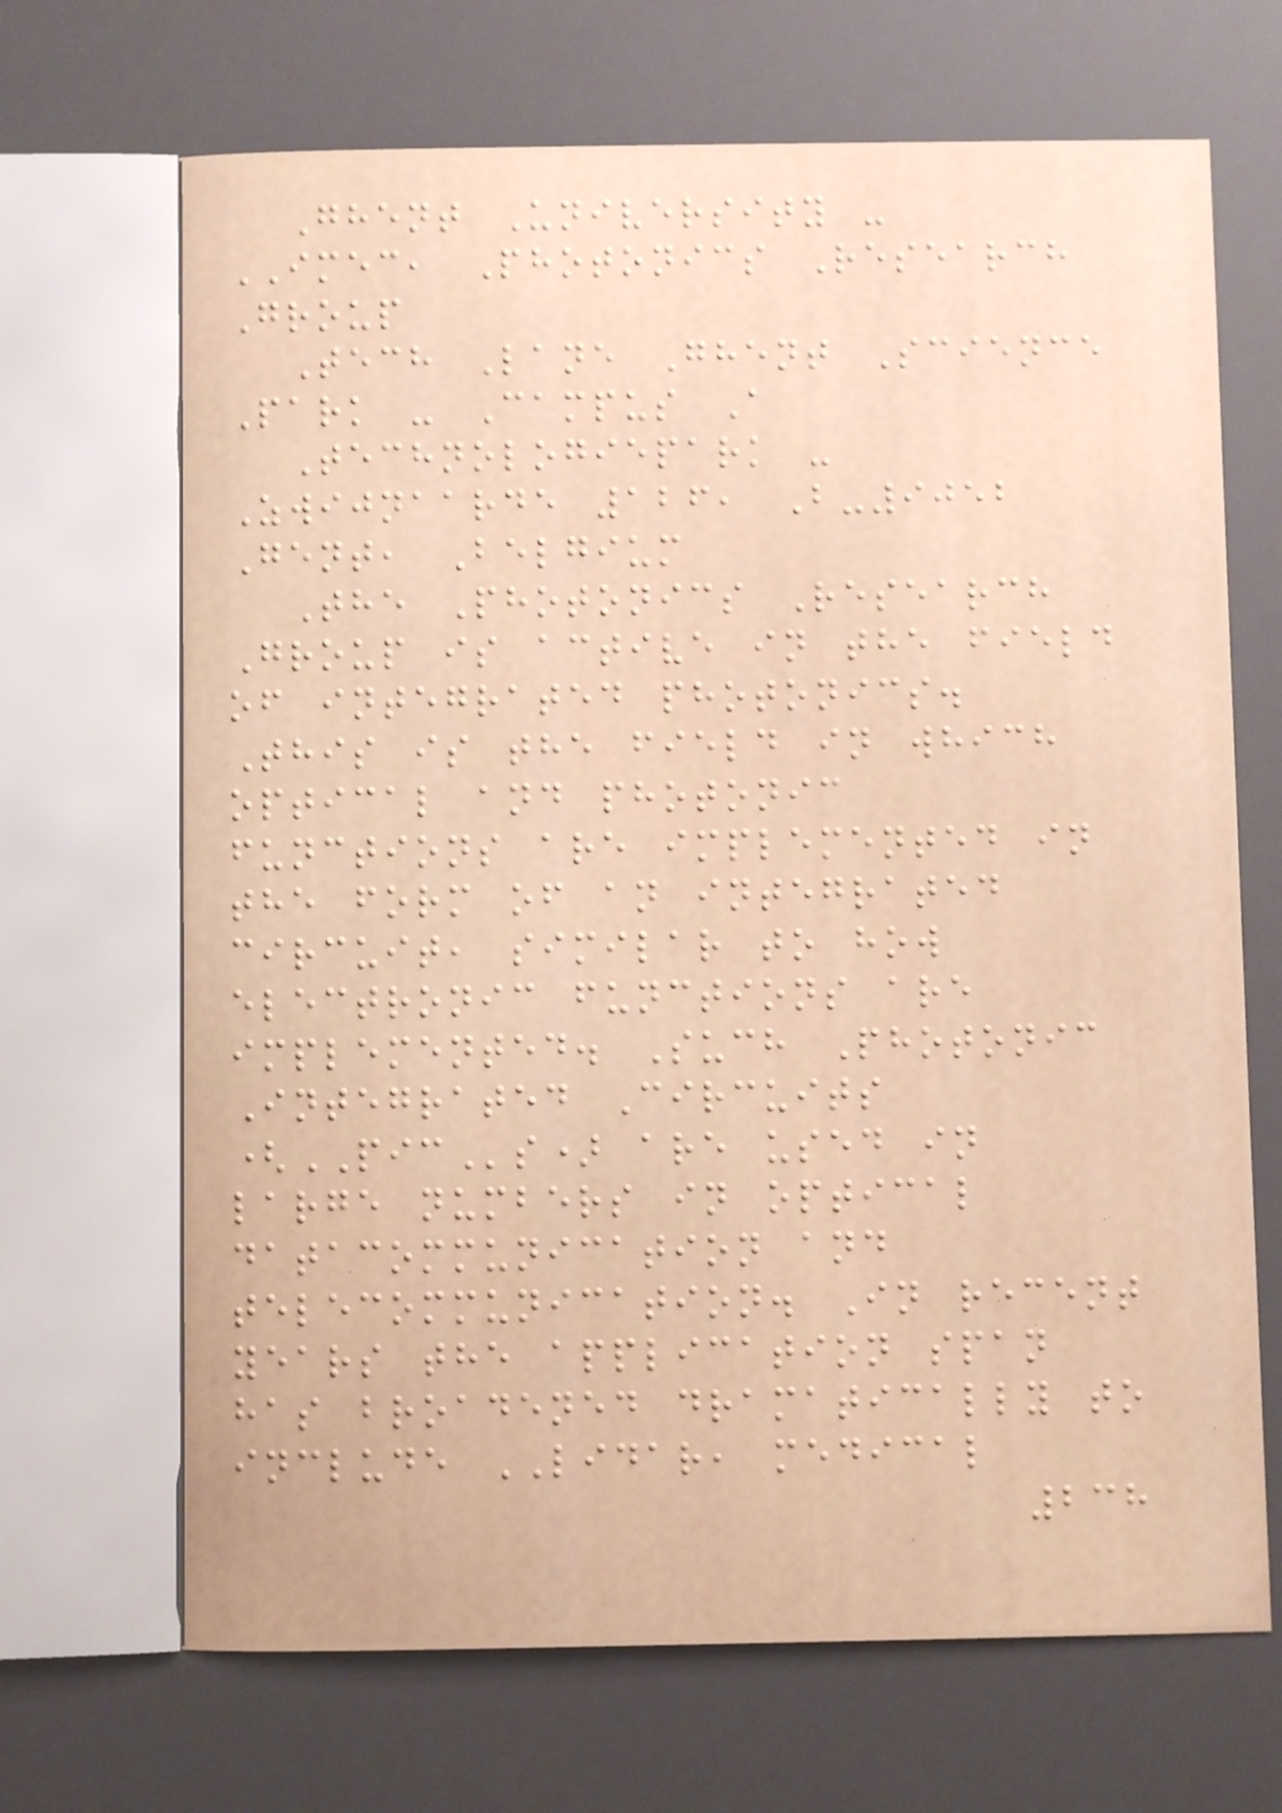Ghent University -
IMEC, Photonics Research
Group
Tech Lane Ghent Science
Park - Campus A
Technologiepark -
Zwijnaarde 126, B-9052
Gent, Belgium
The Photonics Research
Group is active in the field
of integrated photonics.
This is the field in which
optical and photonic
functions are implemented in
the form of an integrated
circuit, similar to how
electronic functions are
implemented. Such Photonic
Integrated Circuits
(PICs) are used in
large numbers in optical
datacommunication and
telecommunication. In recent
years the application span
has broadened dramatically to
include LIDAR, medical
238
